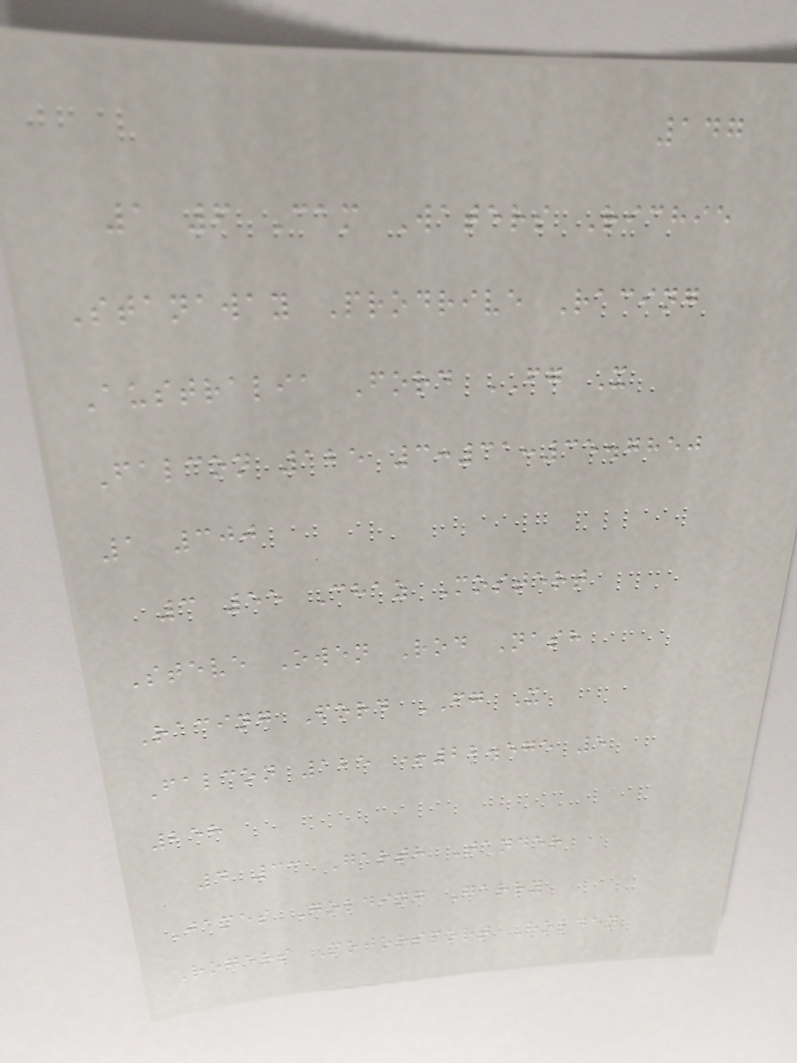147
1 6 Cam Waters Richie
Stanaway Prodrive Racing
Australia Ford FG X
Falcon 125 3:31:35.7850
1 300
3 55 Chaz Mostert
Steve Owen Rod Nash
Racing Ford FG X
Falcon 125 +22.575 5
258
4 33 Garth Tander
James Golding Garry
Rogers Motorsport Holden
